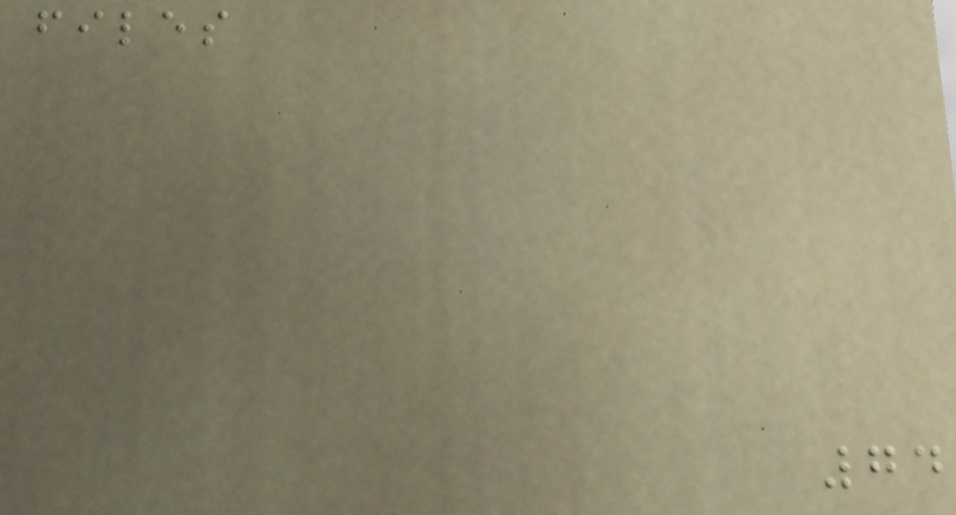files
74
